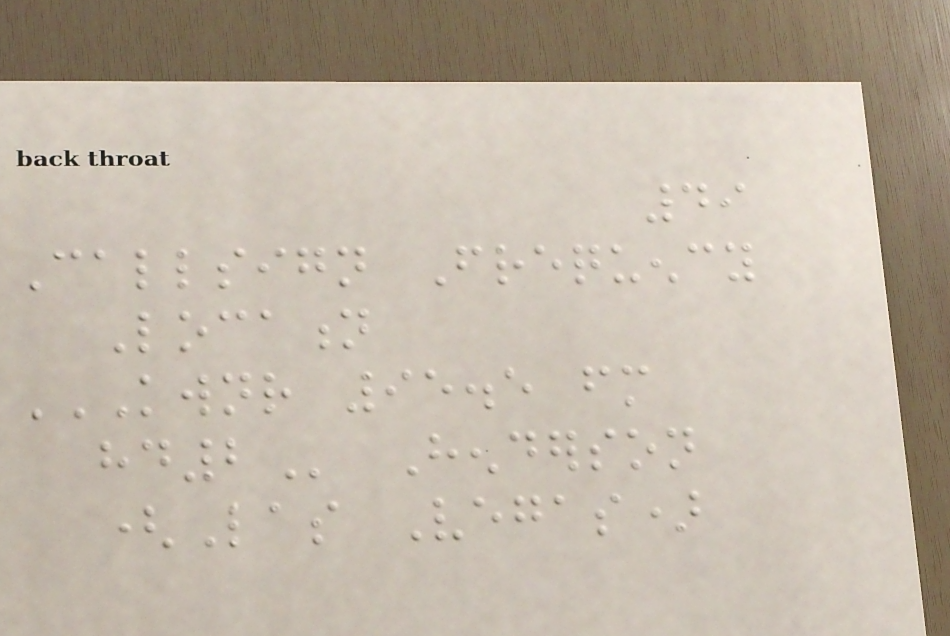49
Callsign Frequency
Location
KWNR 95.5 FM
HD2 Henderson
(Las Vegas)
